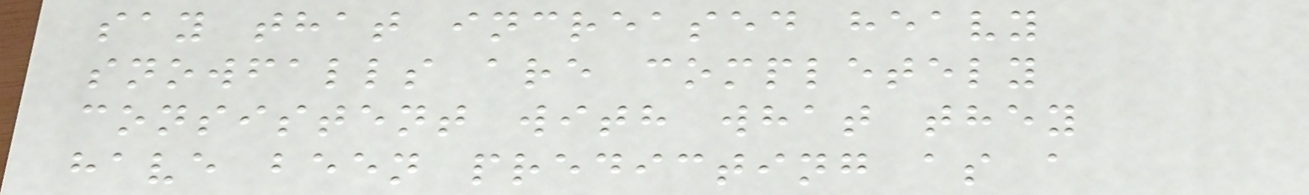say that increased heavy
snowfalls are completely
consistent with what they
have been predicting as a
